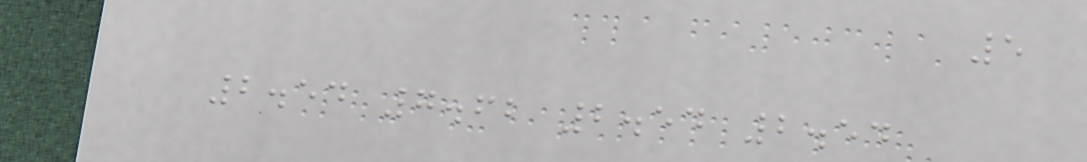5
2.54 7.62 2.54 2.54
